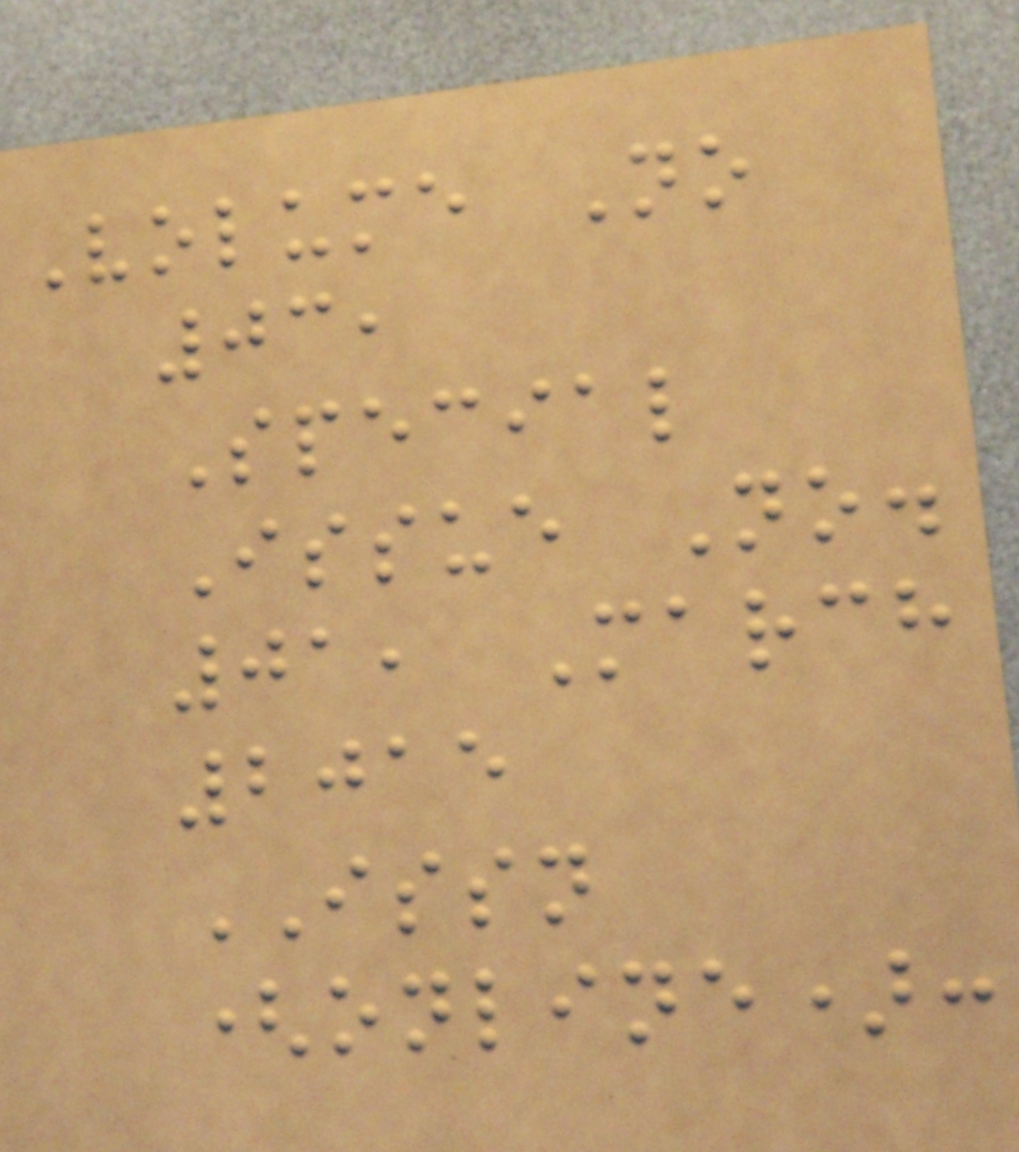Volume No
03,
Special
Issue No.
01, March
2015
ISSN
(online):
